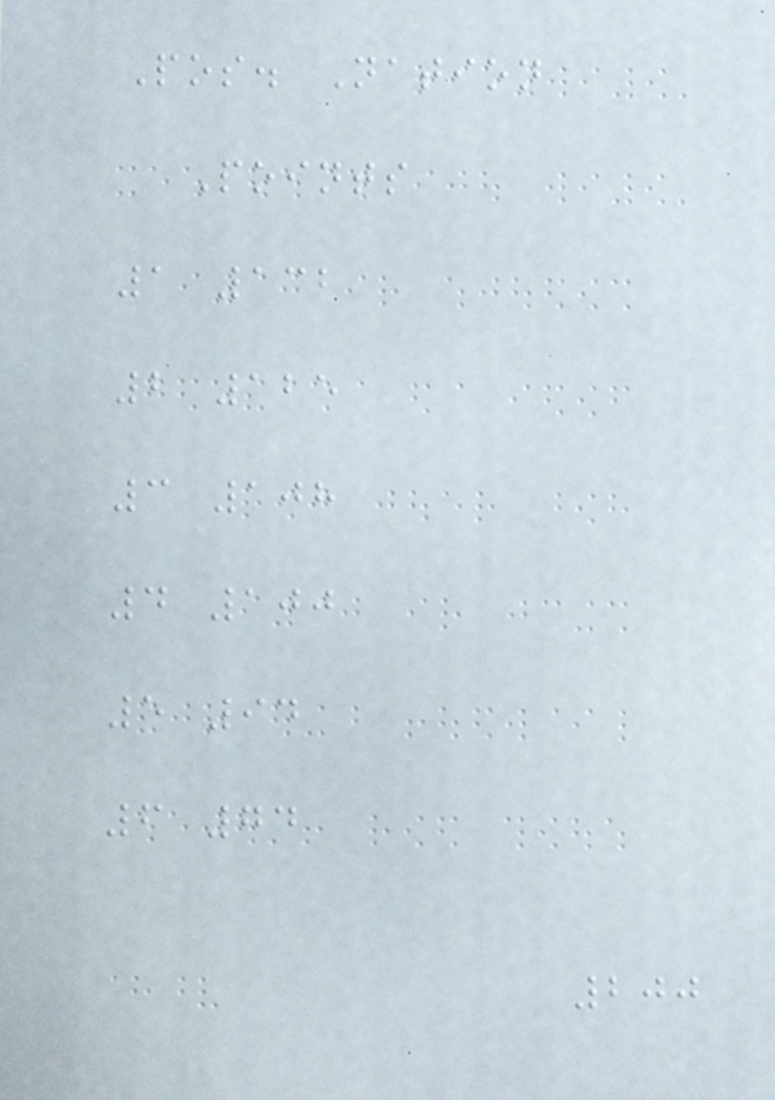Pos. Nation
Points
1 132
2 125
3 108
4 100
5 94
6 74
200
